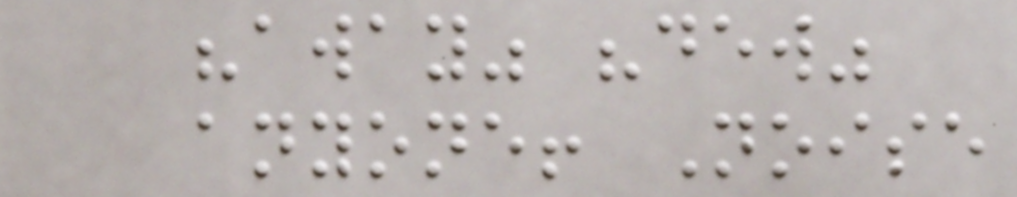"away" "dew"
anyone! Noise
